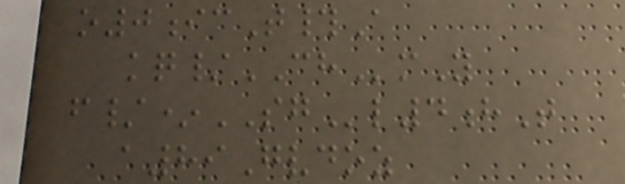o0icT#A
kq/CHmY
f/*SGl4hT
a89Gvdoz
